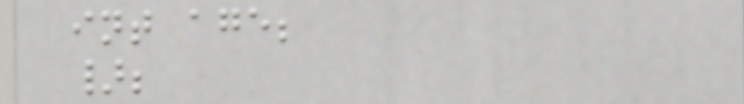int age;
};
